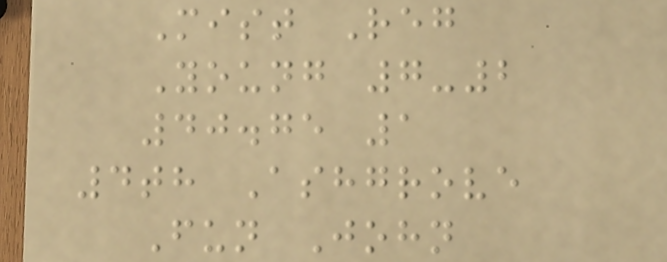Mist Reg
Young 7-2
40.75 1
4th Ashgrove
Fun John
